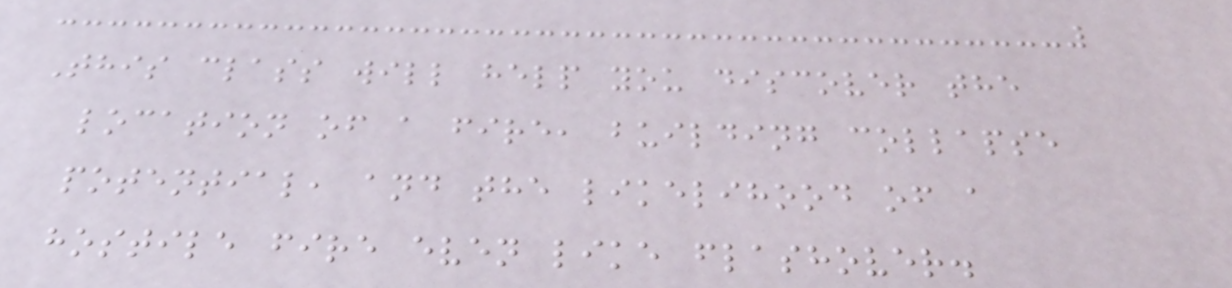This class will help you discover the
location of a fire, building collapse
potential, and the likelihood of a
hostile fire even like flashover.
